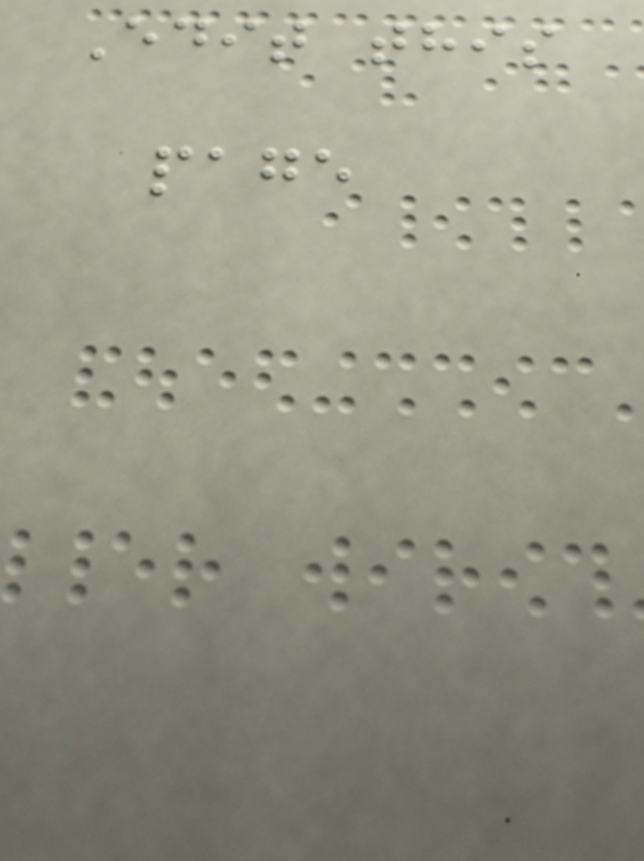Edit this
page
